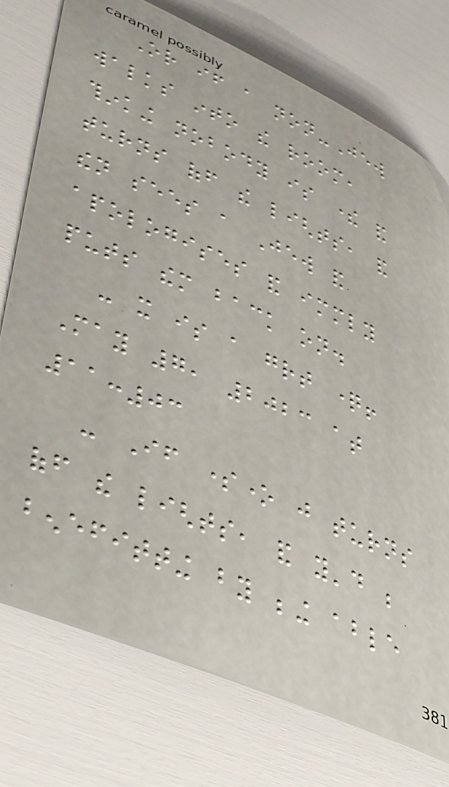Or if a non-Jew
walks into the room,
thinking nobody is there and
turns off the lights, and
then sees a Jew and
apologises and immediately
puts them back on.
- it is a great question!
May 7, 2023 at
11:03
- If someone just turns
off the lights, and you'd be
benefitting by being able
